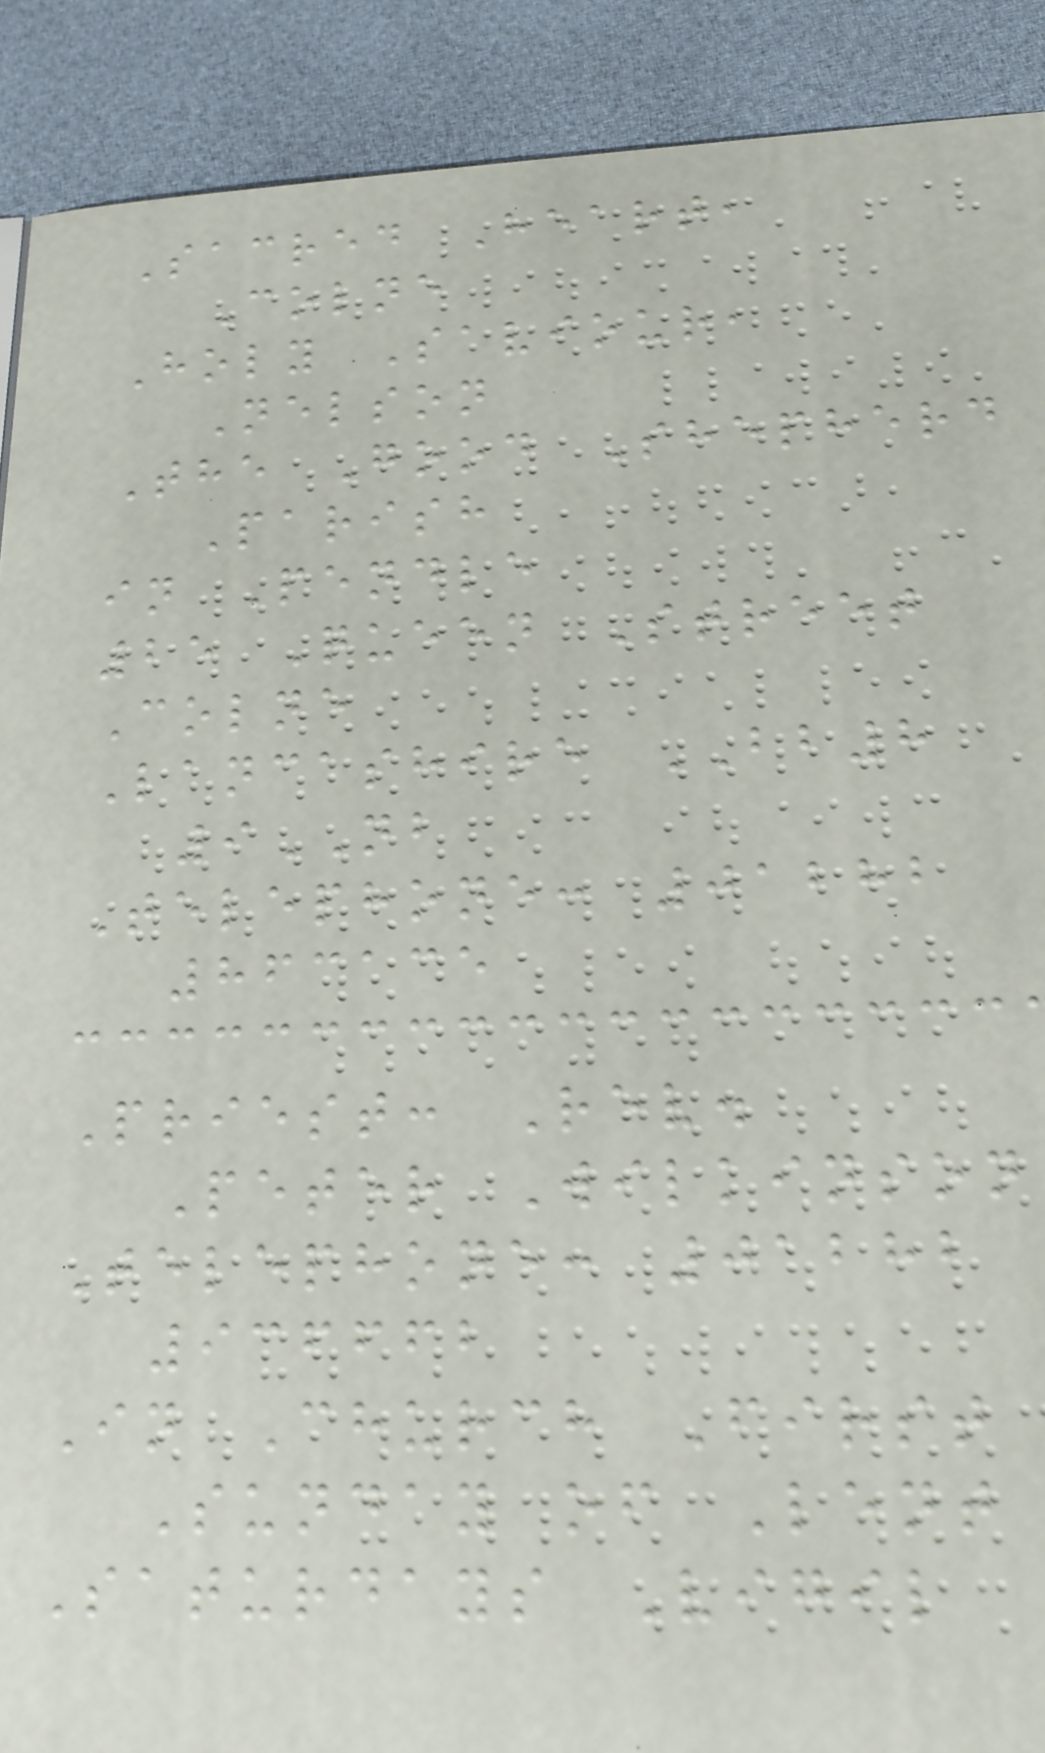Sacred Heart,
Colne
Holy Saviour,
Nelson
The Good Shepherd
Parish
in Pendle
25 Queen Street
Colne
Lancashire BB8
9NB
Telephone: 01282
863135
Priest: Rev.
Peter Wilkinson
Telephone: 01282
936662
In Church First
Sunday of Lent
Saturdays Vigil
